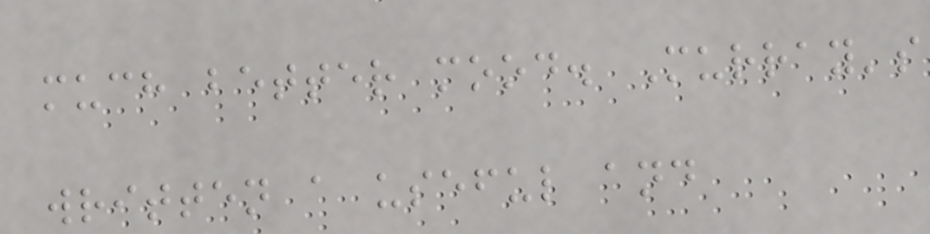much better mood. Murray's
written a useful and
